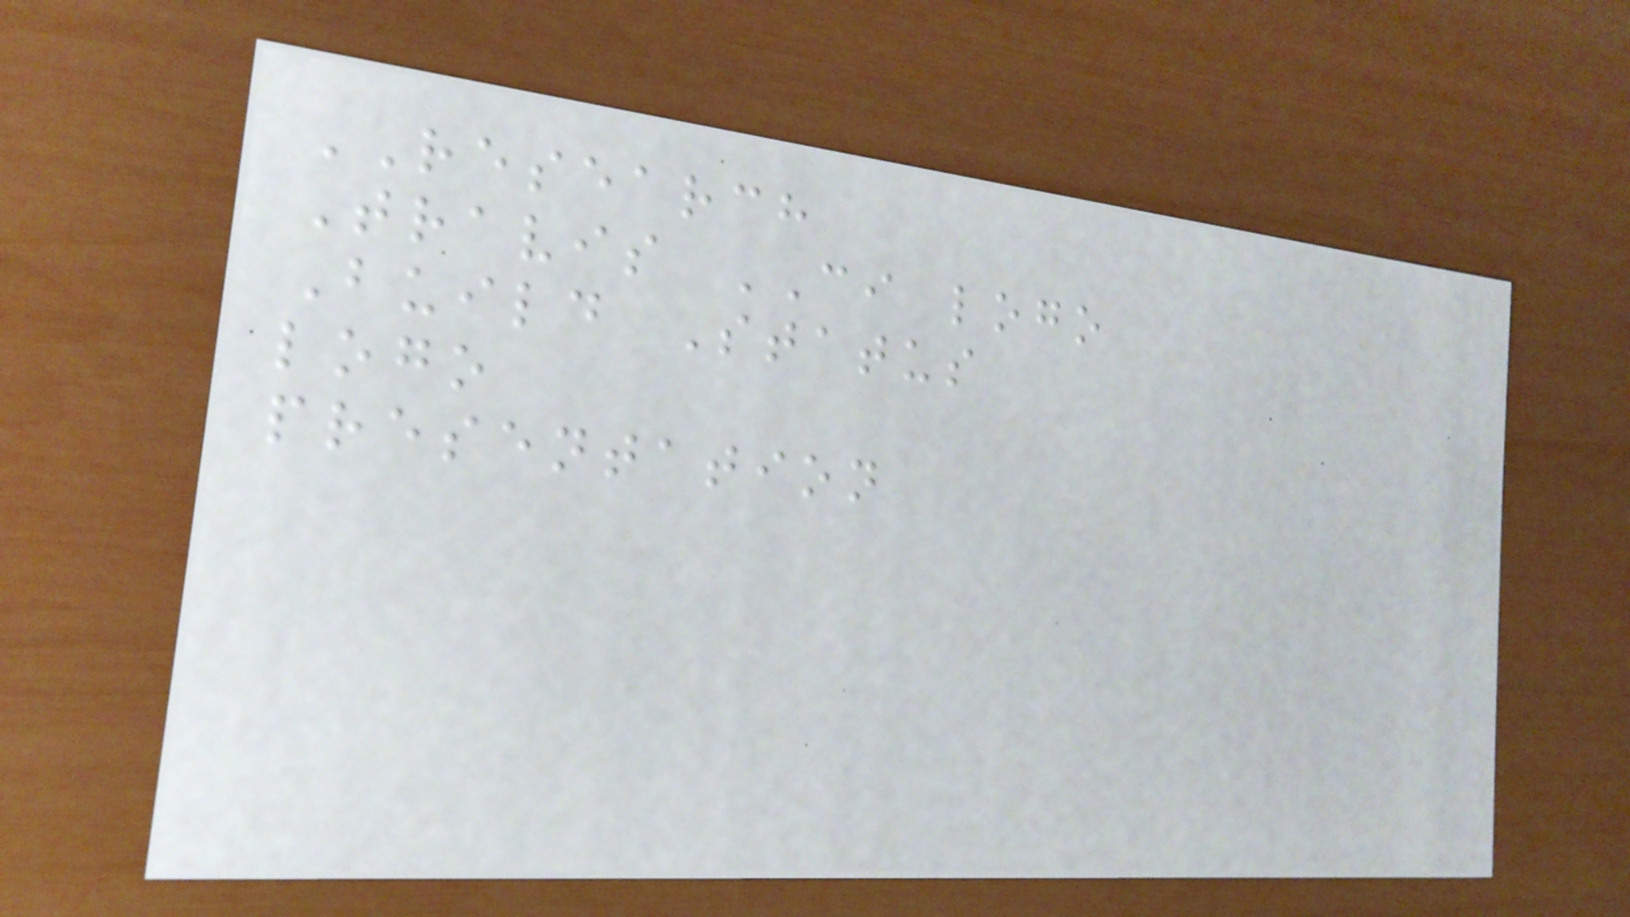RESEARCH
Travis CI logo
Build Status
logo
presentation
